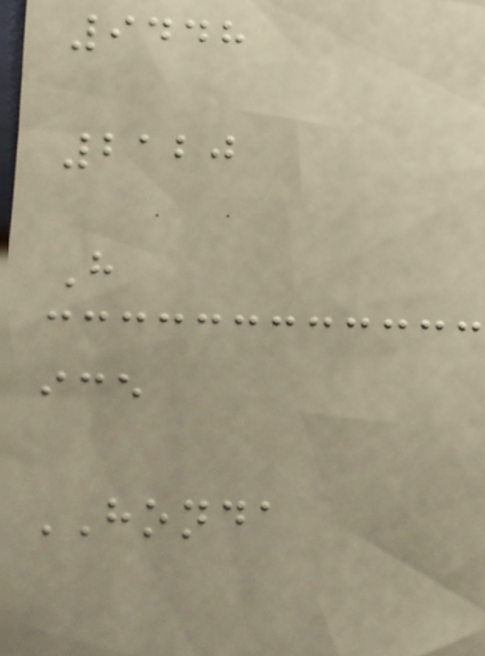9448
2120
H
ice
HONDA
